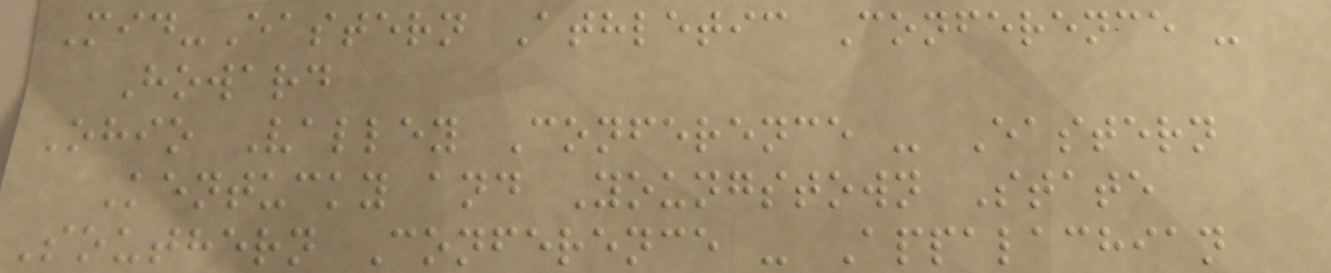Mid-Eastern Athletic Conference -
Howard
Ohio Valley Conference - Eastern
Kentucky and Youngstown State
Southern Conference - Appalachian
